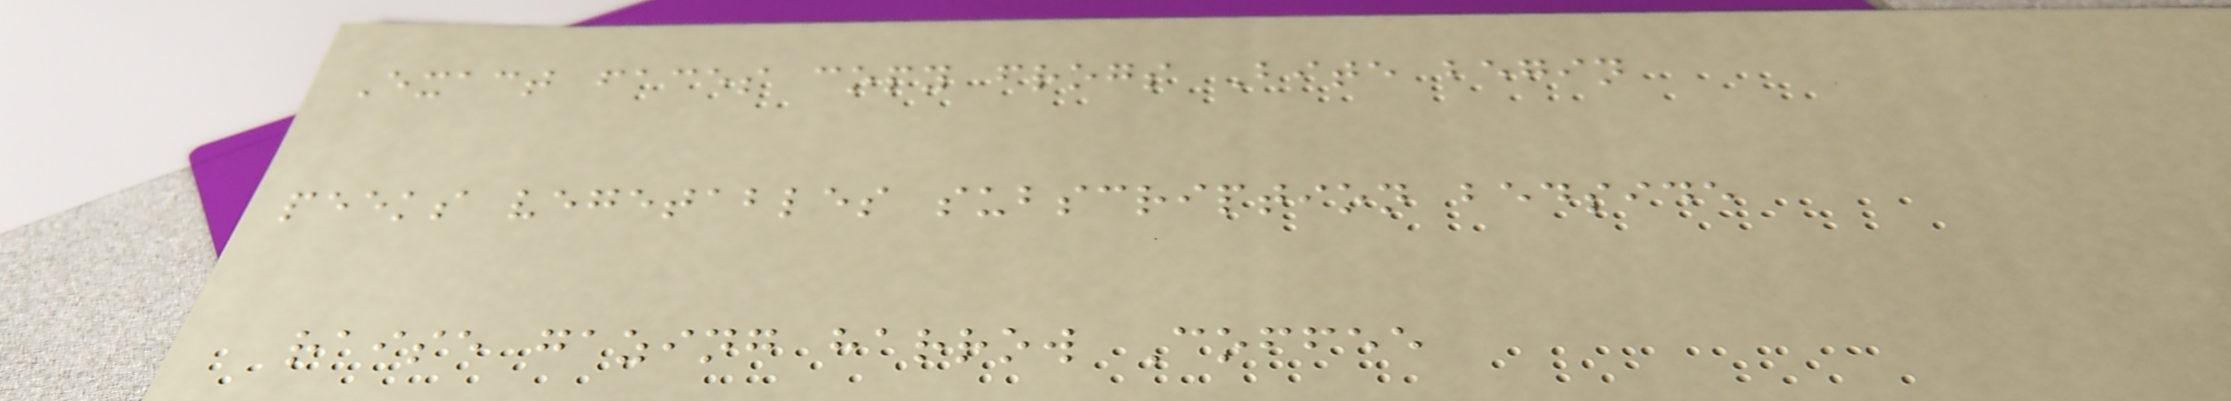Exact faces copy frogs Bite begin
peeks vegetables subscription bedside
raise gazing harrow Coffee
